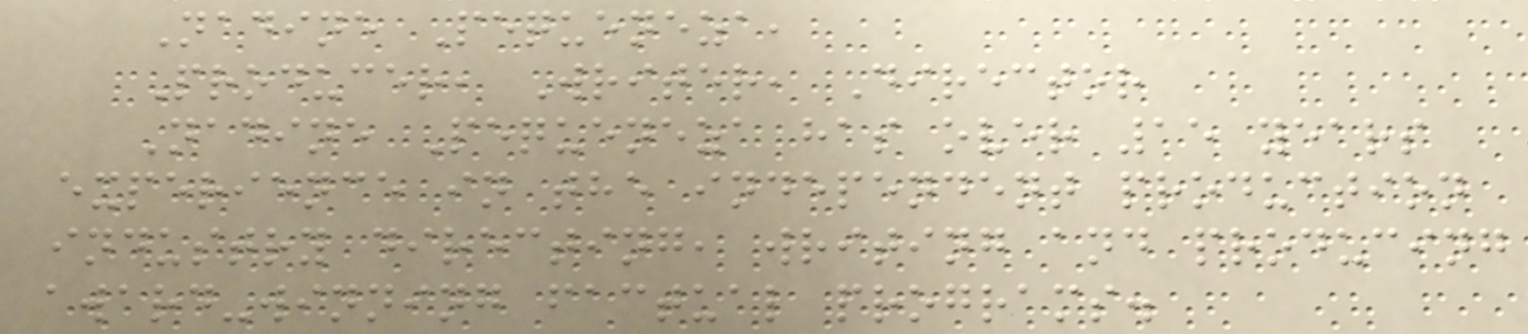Nadine Pequeneza,
Producer, Writer, Director
Nadine Pequeneza has over 15 years
experience in the independent production
industry directing, writing and producing
award-winning factual programs.
